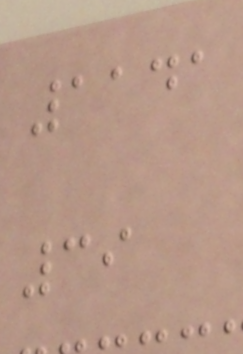1141
39
